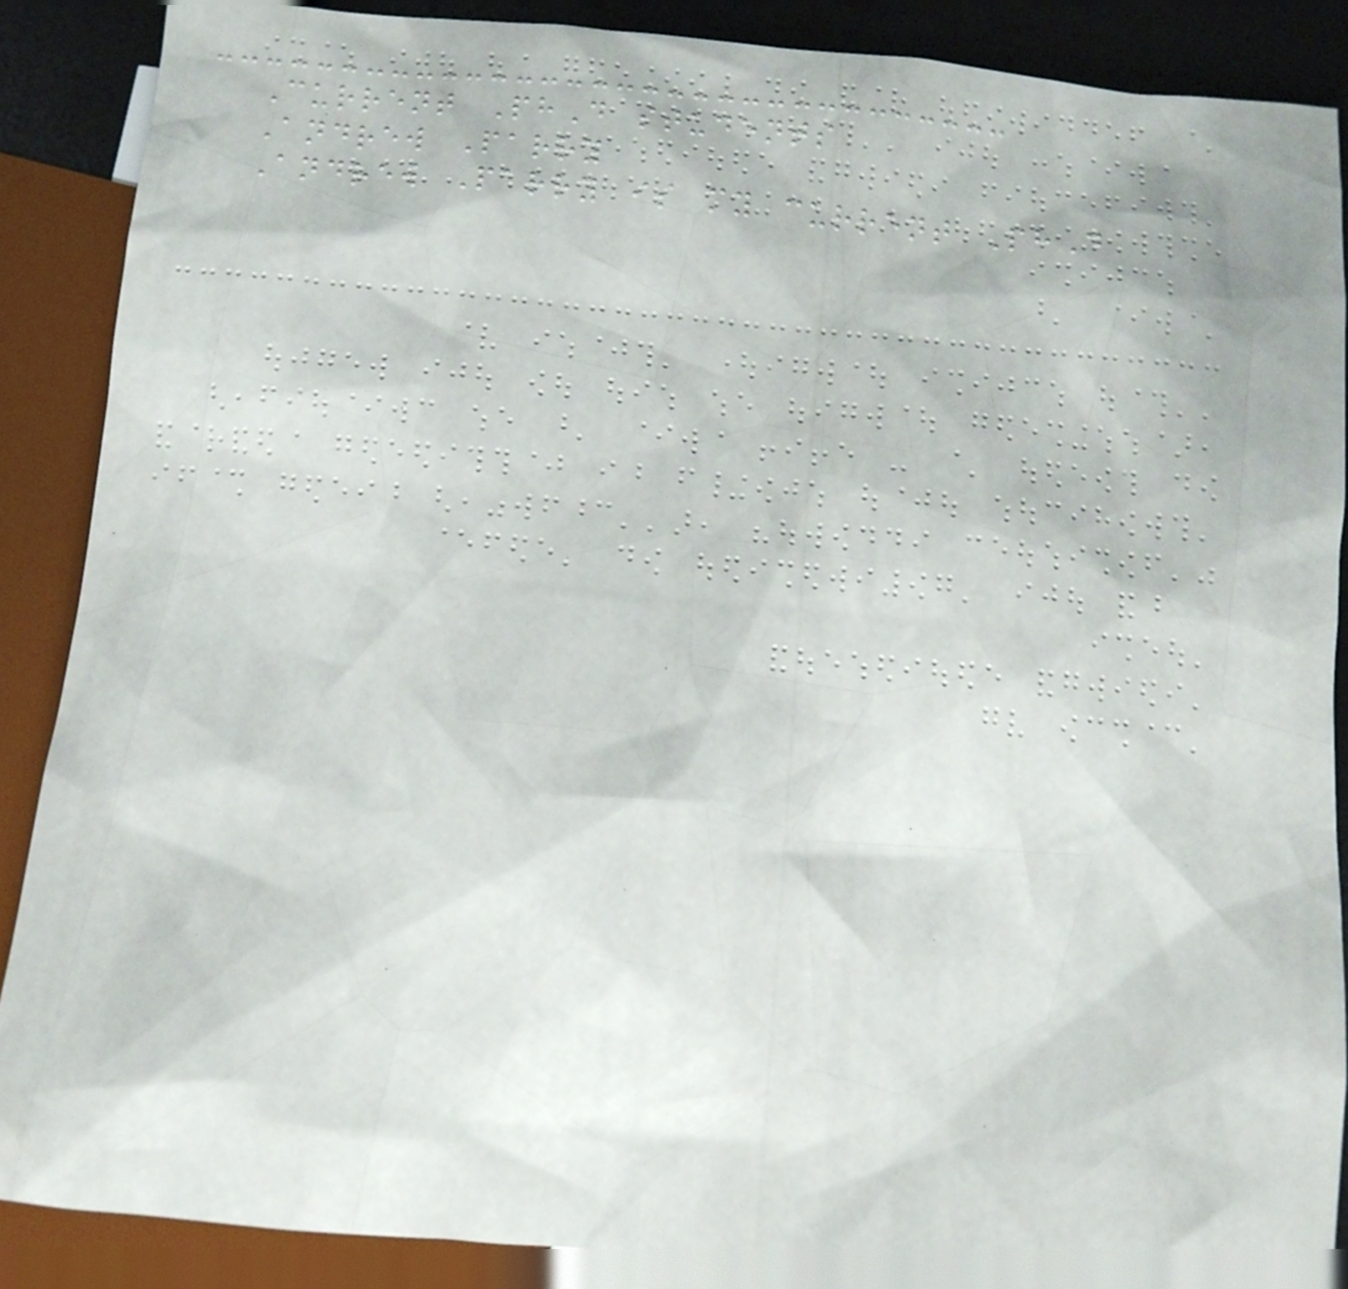Current PhD students
Andrew Parry
Andrew Parry is my current PhD
